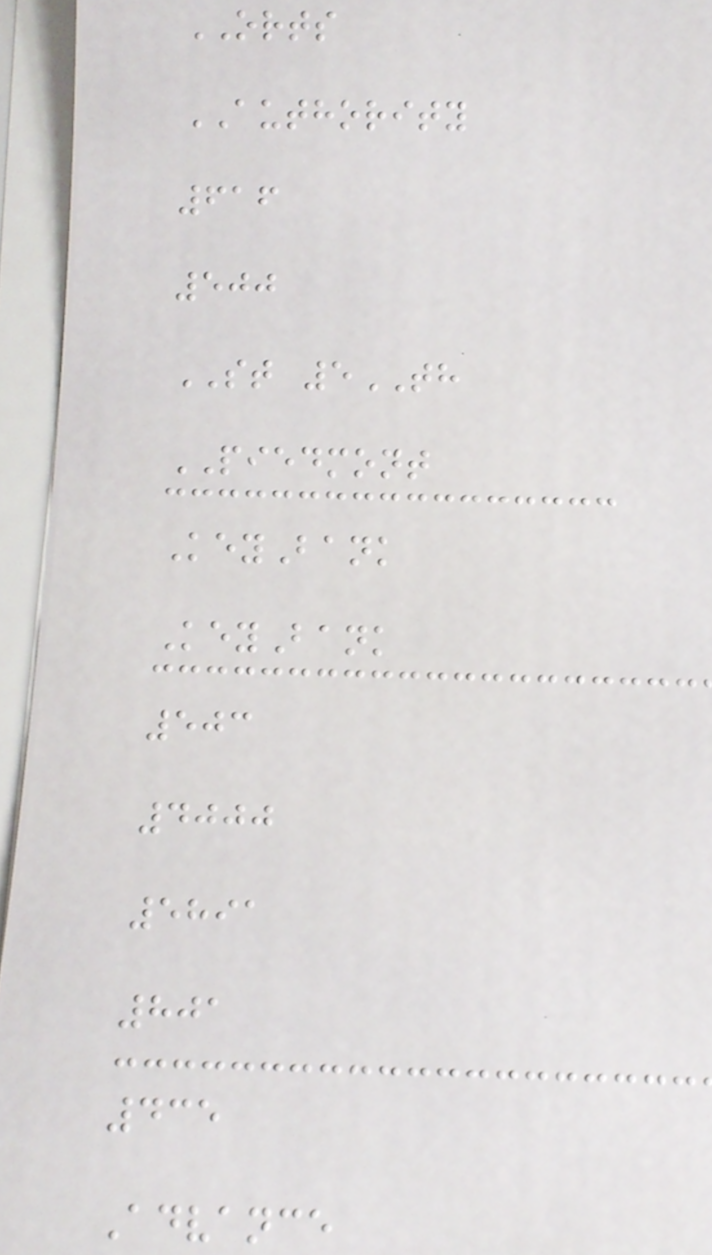ORTS
AUTHORITY
616
500
ST 5TH
PIEDMONT
KeyBank
KeyBank
503
4000
5891
801
435
Advance
